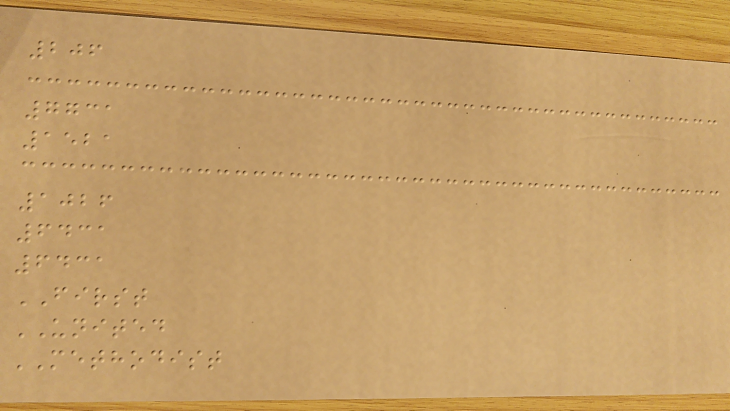206
7731
1521
1026
6431
6431
FIRST
UNITED
METHODIST
